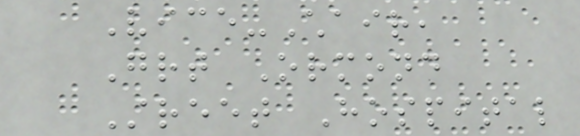Vice-Chair,
Great Ormond
Street Hospital
